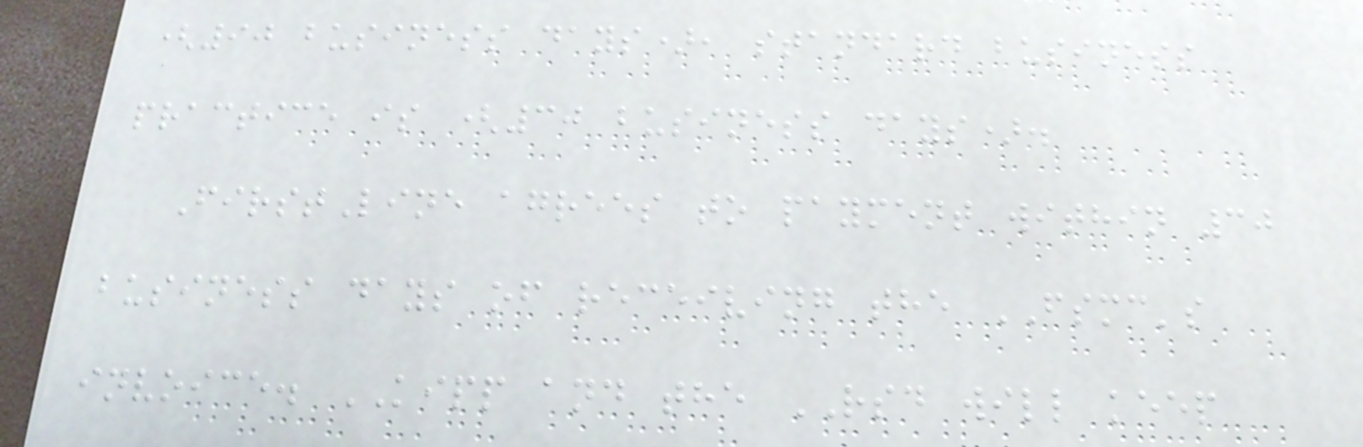(90 business days), standard business
practice is (30 business days).
FirstLine agrees to payment within 30
business days of receiving the FSMC's
invoice. KIPP and the RSD will keep
